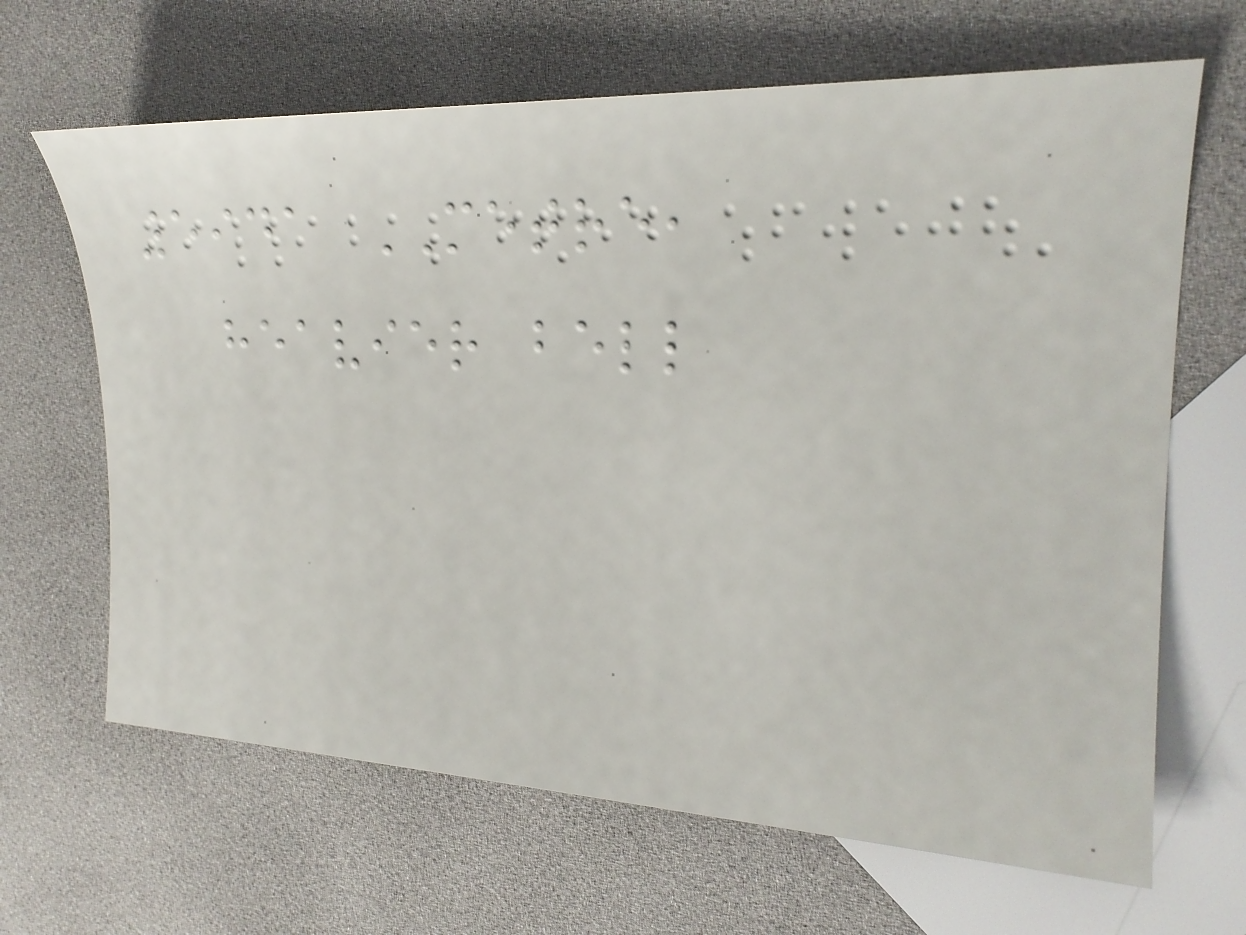5941 METRE,
heavier bell
